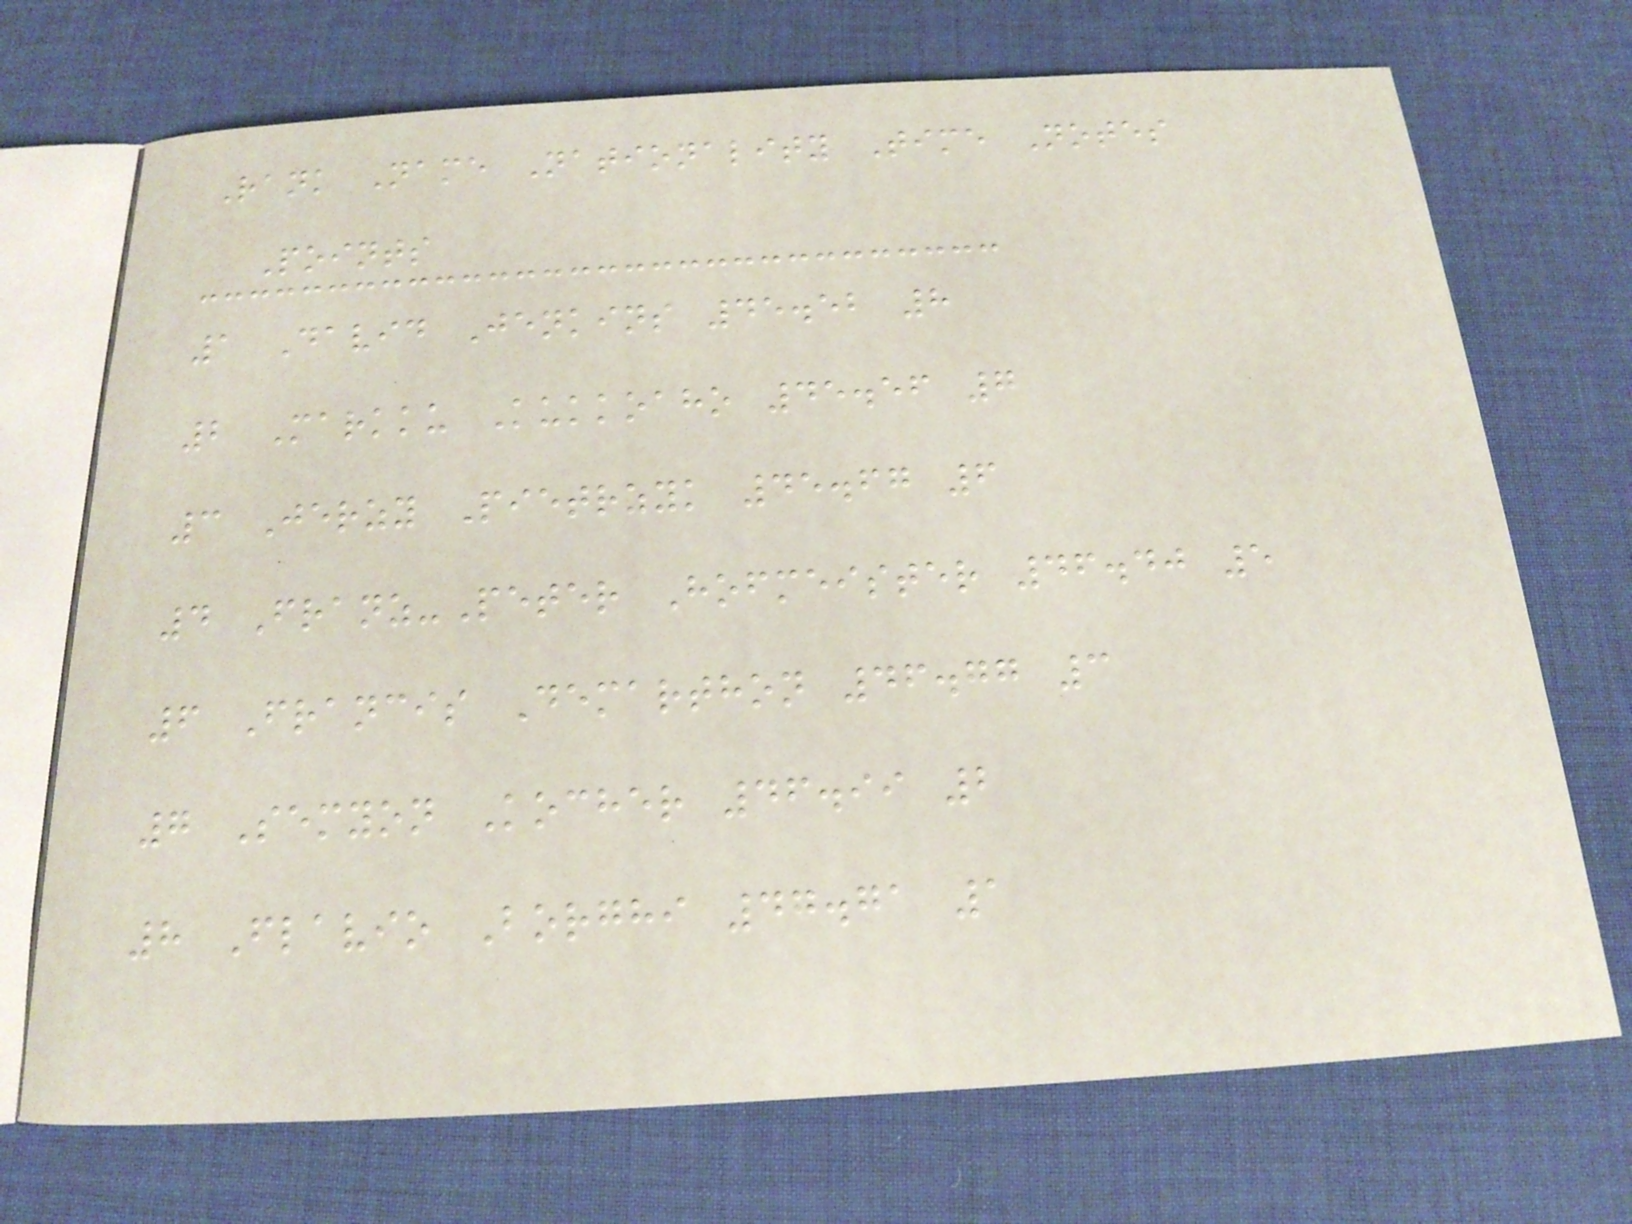Rank Name Nationality Time Notes
Points
1 David Jenkins 45.52 8
2 Markku Kukkoaho 45.56 7
3 Jerzy Pietrzyk 45.67 6
4 Franz-Peter Hofmeister 46.40 5
6 Francis Demarthon 46.77 3
7 Semyon Kocher 46.99 2
8 Flavio Borghi 47.71 1
